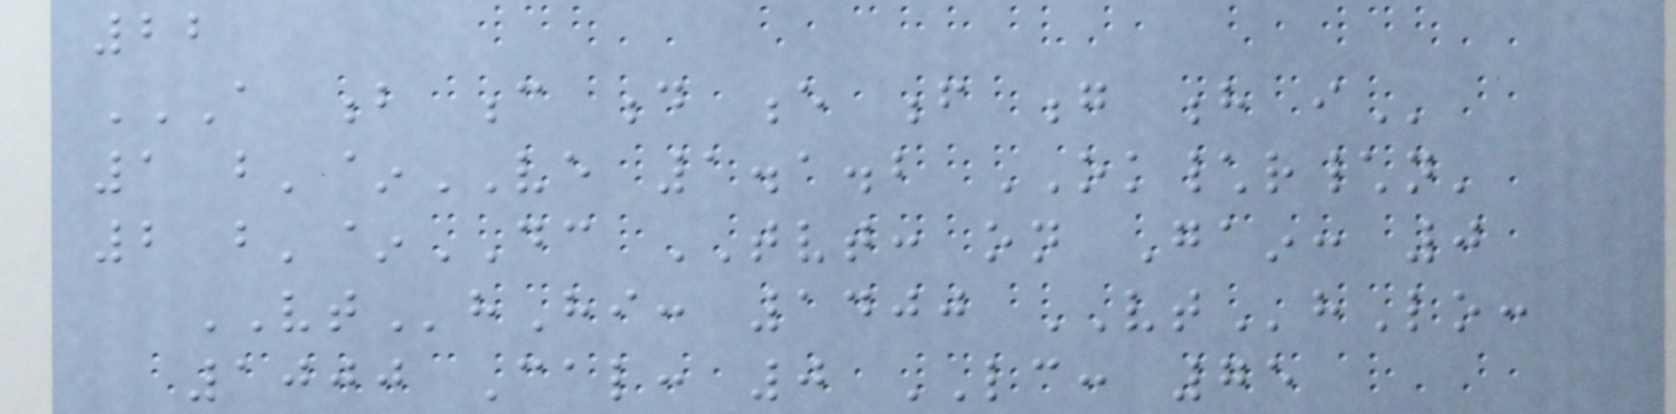22
A B C D E F G H I
1 b'~VE 1.1.2 OK\r\n'
2 b'~DC TVT: on Gain: 0
VThHi: 1400 VThLo:
1000 Cal: 0 LC: 75
